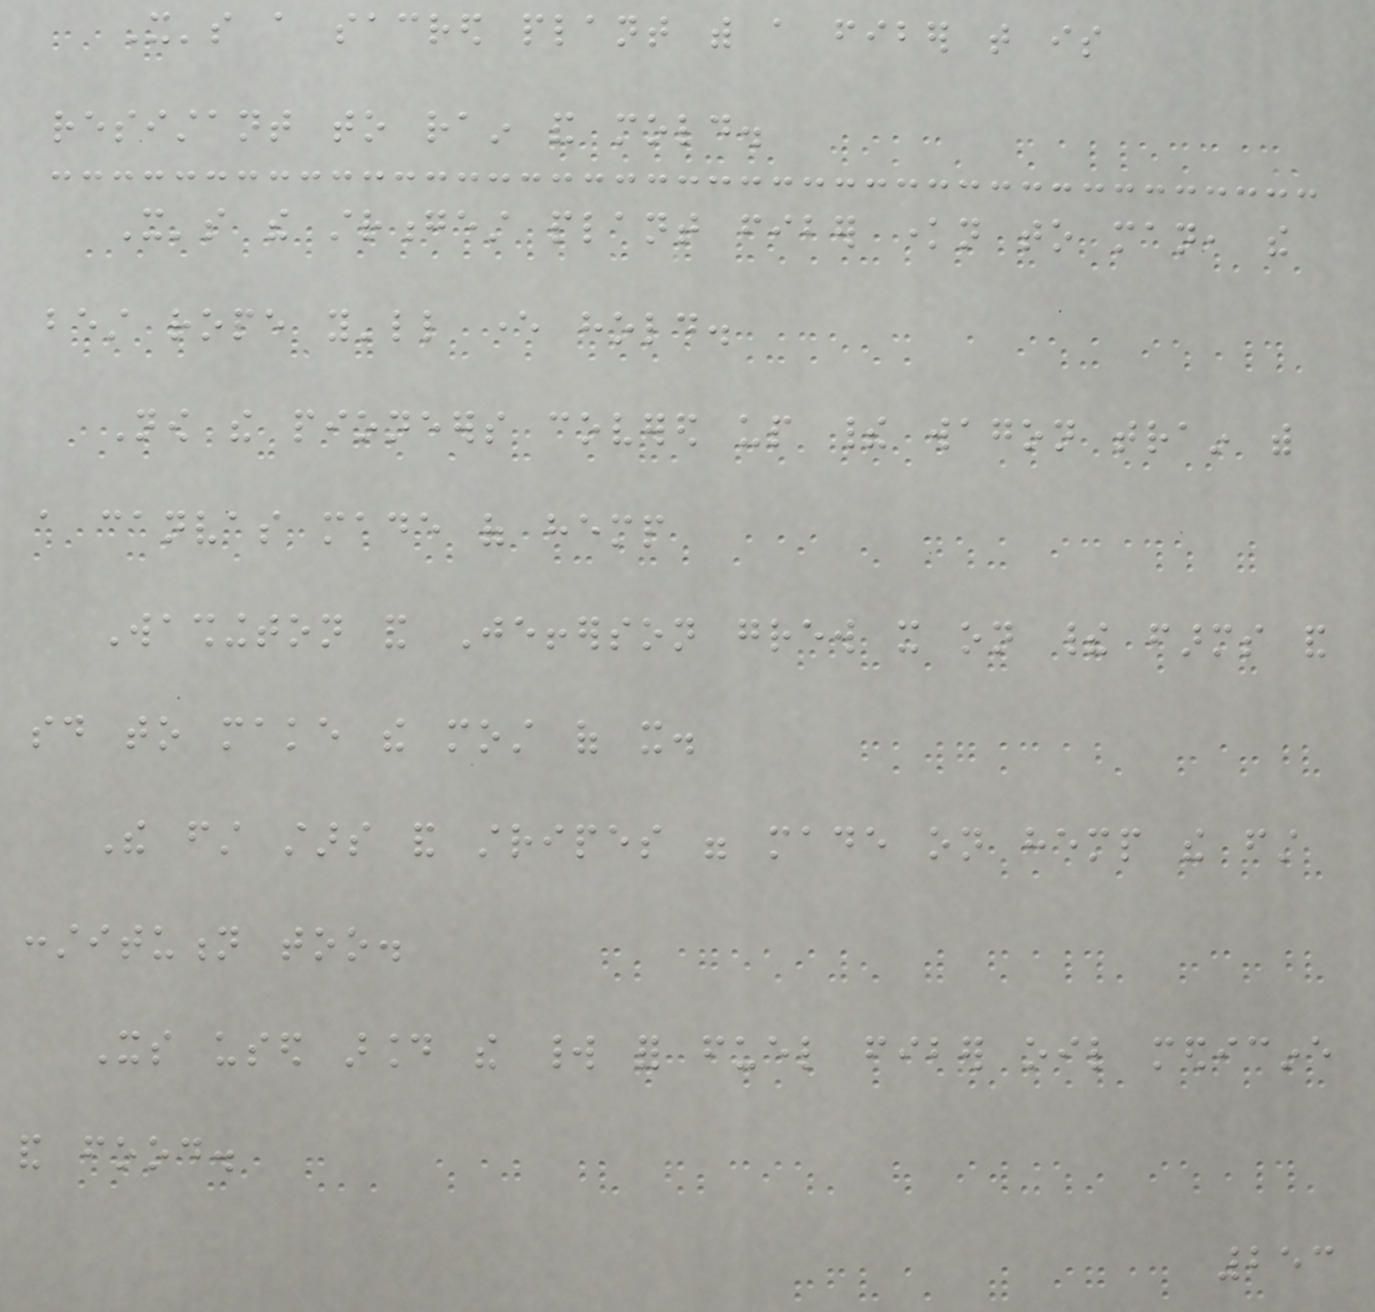It's a sacred plant with a fiber that is
resistant to rain and mold.
It's the strongest plant fiber known to man, the
best rope you'll ever hold.
Now the pioneers covered up their wagon train with
a canvas made of hemp
Washington and Jefferson grew it on their farms and
said to make the most of it.
The first stars and stripes were made on hemp the first
constitution too.
Its used around the world for fuel fiber oil medicine
and food.
253
